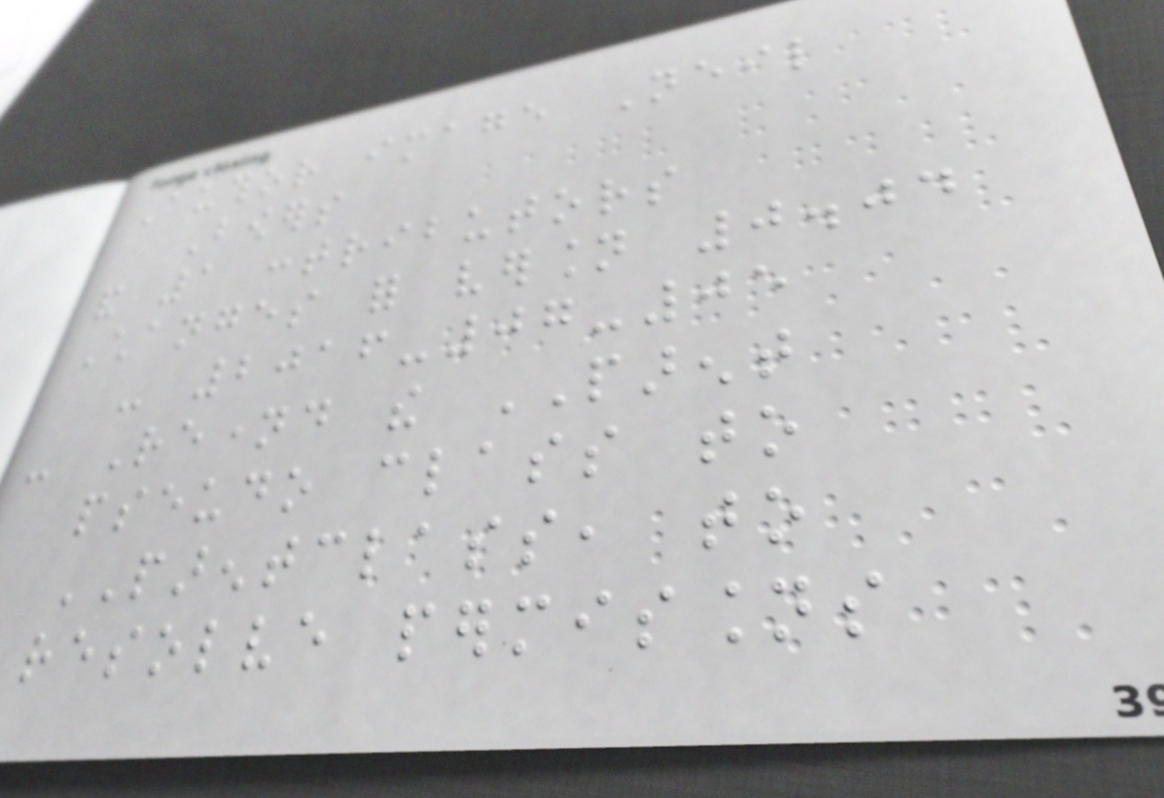Author image Neil
Bowers
and 1 contributors
Changes for version 0.04
- 2016-07-05
- Renamed the PARENT
pseudo class to
PARENTCLASS, to
resolve permissions
